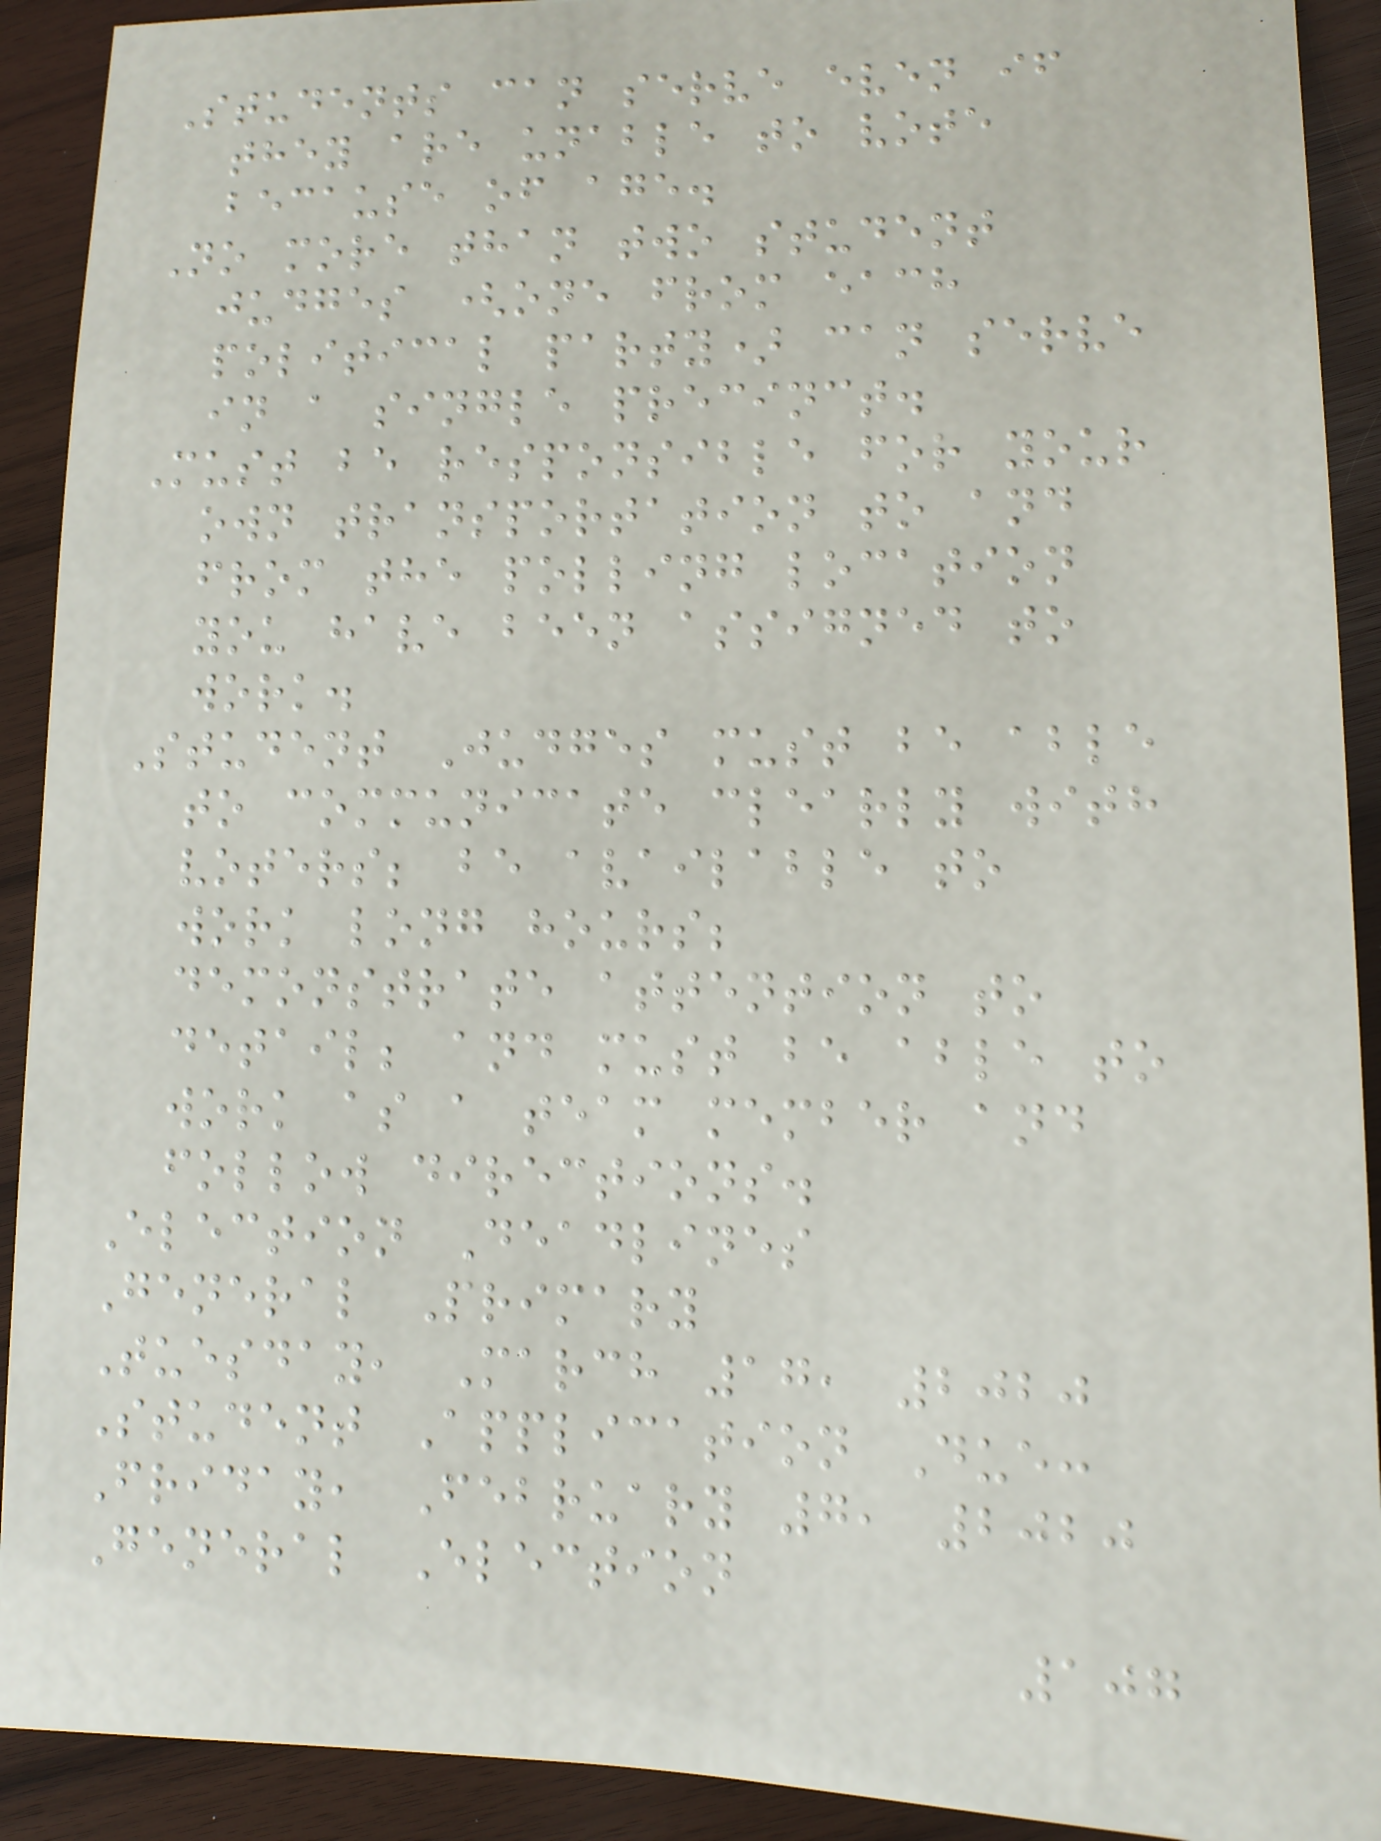Students can serve even if
they are unable to vote
because of age.
No more than two student
judges (one from each
political party) can serve
in a single precinct.
Must be responsible for your
own transportation to and
from the polling location
you have been assigned to
work.
Student Judges must be able
to communicate clearly with
voters; be available to
work long hours;
demonstrate attention to
detail; and must be able to
work as a team member and
follow directions.
Election Deadlines
General Primary
Tuesday, March 17, 2020
Student Application Due:
Friday, February 7, 2020
General Election
107
